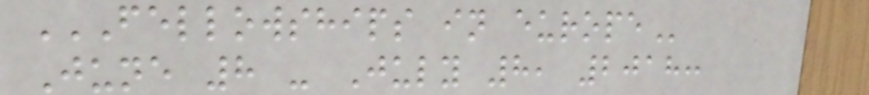FELLOWSHIPS IN EUROPE
June 8 - July 8, 2018:
